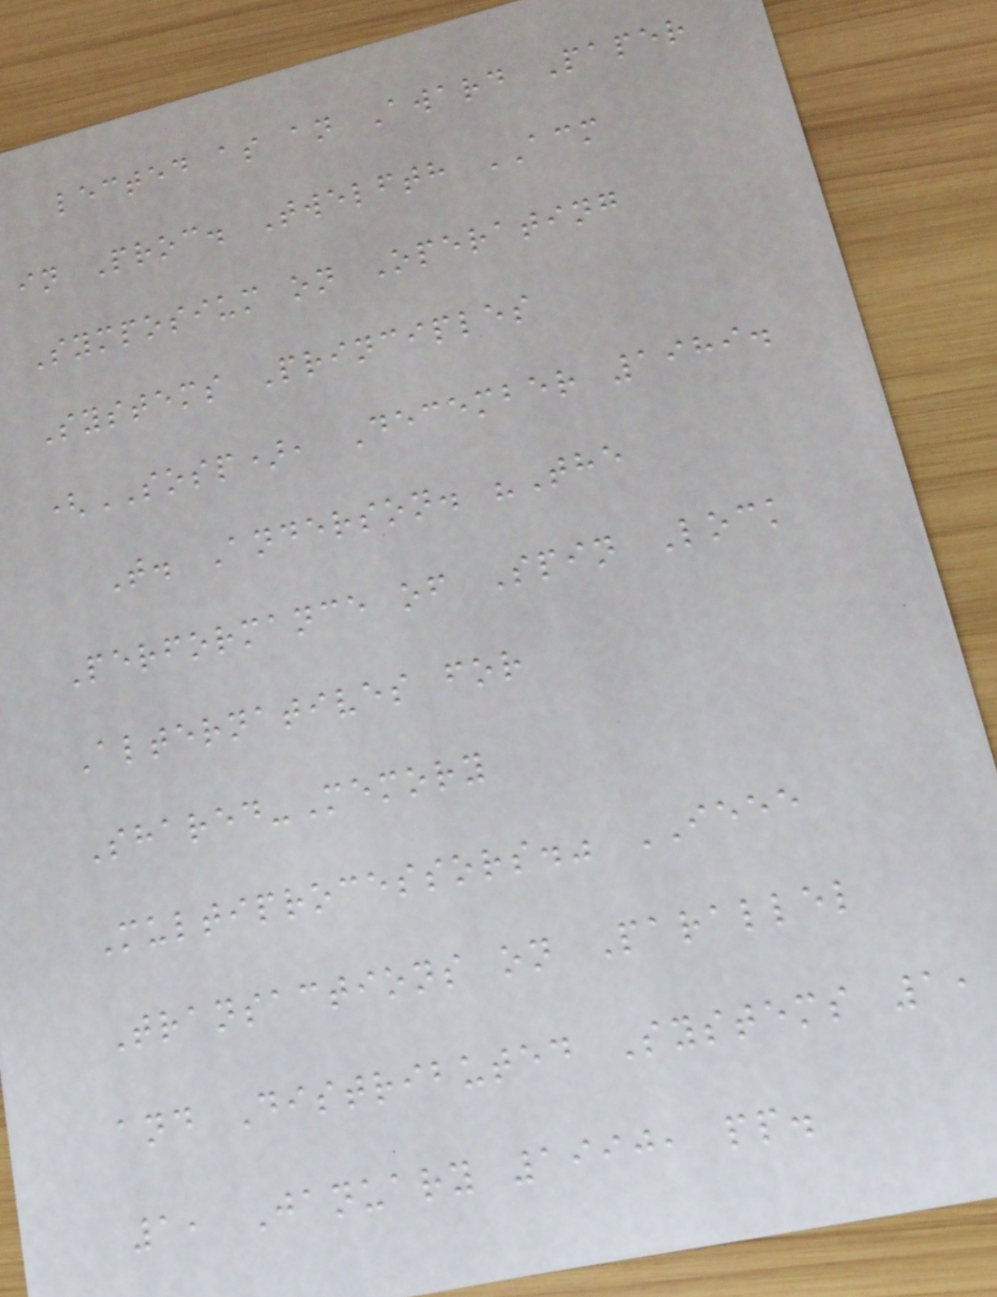lected as an Award Paper
in Proc. Twelfth ACM
Symposium on Operating
Systems Principles
(SOSP), December 1989.
T. Anderson. "The
Performance of Spin Lock
Alternatives for
Shared-Memory
Multiprocessors." IEEE
Transactions on Parallel
and Distributed Systems 1,
1, January 1990, pp.
